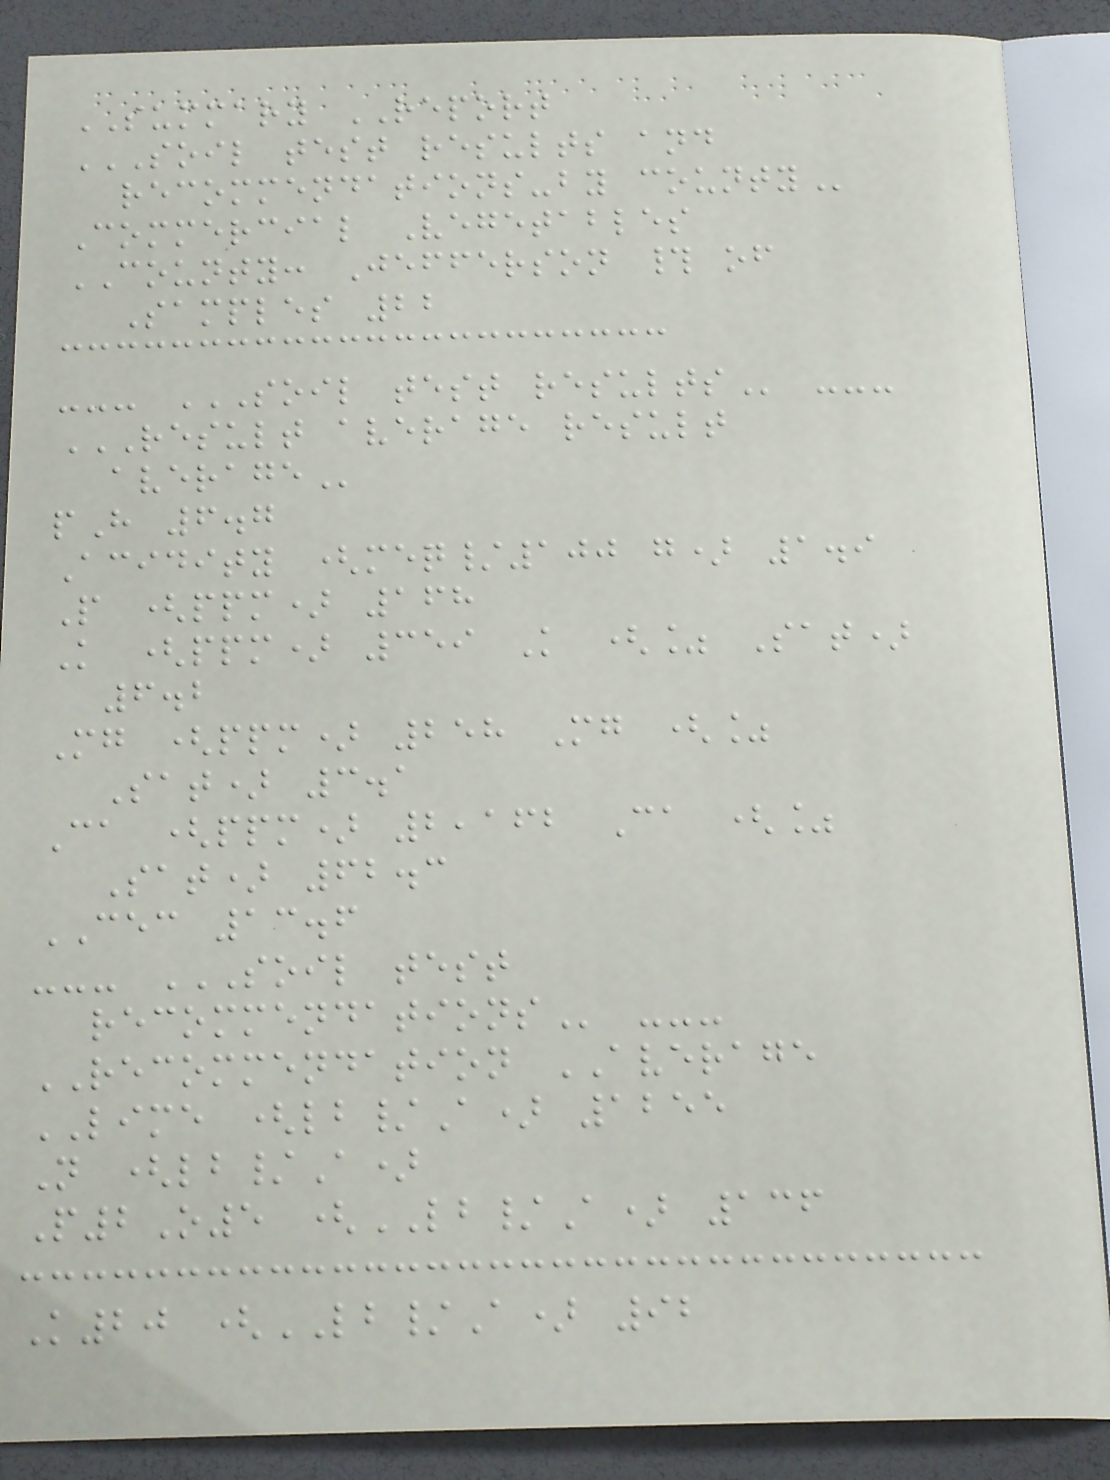SUMMARY REPORT
SOIL TEST RESULTS AND
RECOMMENDATIONS-BY COUNTY
Commercial Vegetables
COUNTY: Jefferson # of
Samples 22
--- SOIL TEST RESULTS ---
RESULT AVERAGE RESULT
AVERAGE
pH 6.7
Acidity (meq/100 g) 1.9
P (ppm) 168
K (ppm) 359 K (% Sat)
6.2
Mg (ppm) 258 Mg (%
Sat) 3.1
Ca (ppm) 2,162 Ca (%
Sat) 62.3
CEC 13.6
--- SOIL TEST
RECOMMENDATIONS ---
RECOMMENDATION AVERAGE
LIME (lb/A) 1255
N (lb/A)
P2O5 (LB/A) 136
K20 (LB/A) 92
